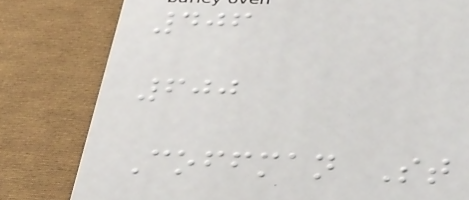406
600
Coffman St
